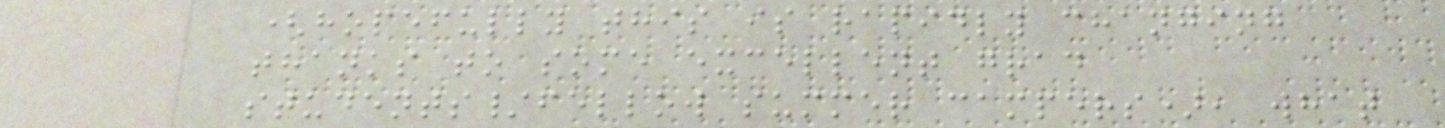(hopefully this is rapidly changing
thanks to some excellent grad
students/fellow summer campers), what
